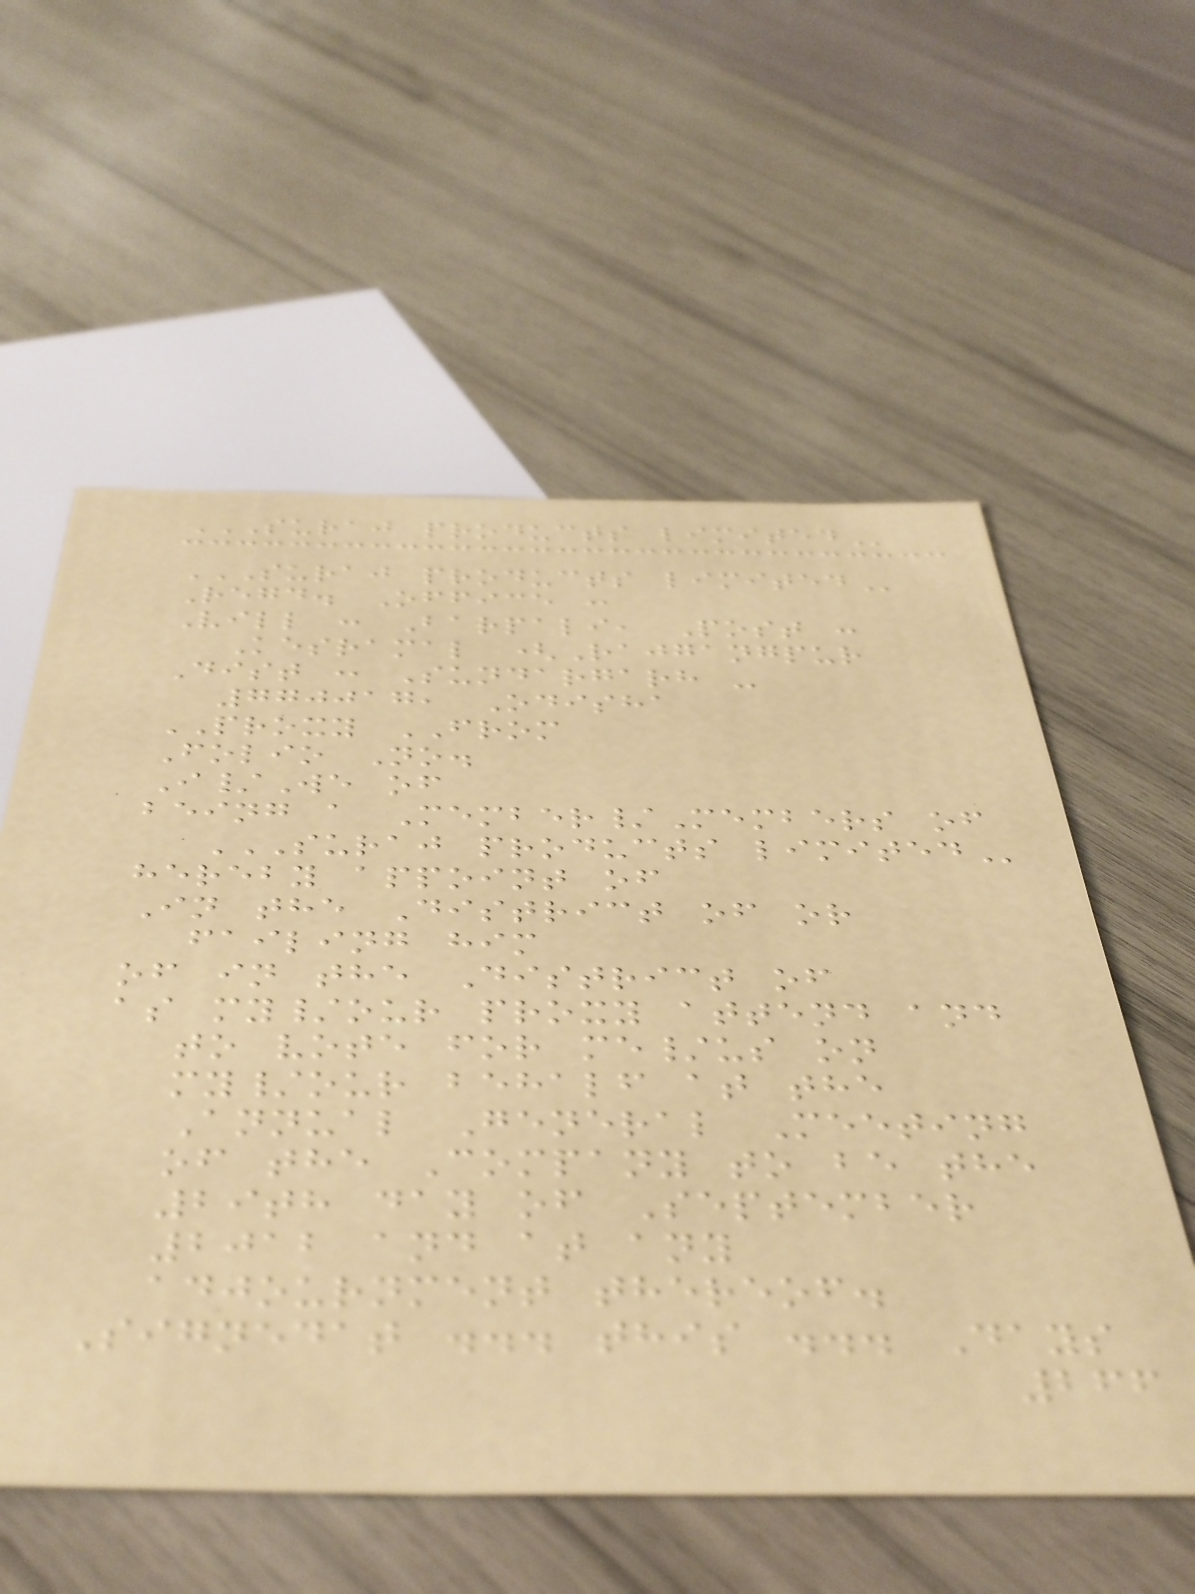SURAJ PRODUCTS LIMITED
SURAJ PRODUCTS LIMITED
Regd. Office :
Vill : Barpali, Post :
Kesramal (Rajgangpur
Dist : Sundargarh -
770017, Odisha
PROXY FROM
Folio No.
I/We of
being a Member/Members of
SURAJ PRODUCTS LIMITED
hereby appoint of
In the District of or
failing him
of in the District of
as my/our proxy attend and
to vote for me/us on
my/our behalf at the
Annual General Meeting
of the Company to be the
29th day of September
2012 and at any
adjournment thereof.
Signedat ... this ... Days
266
